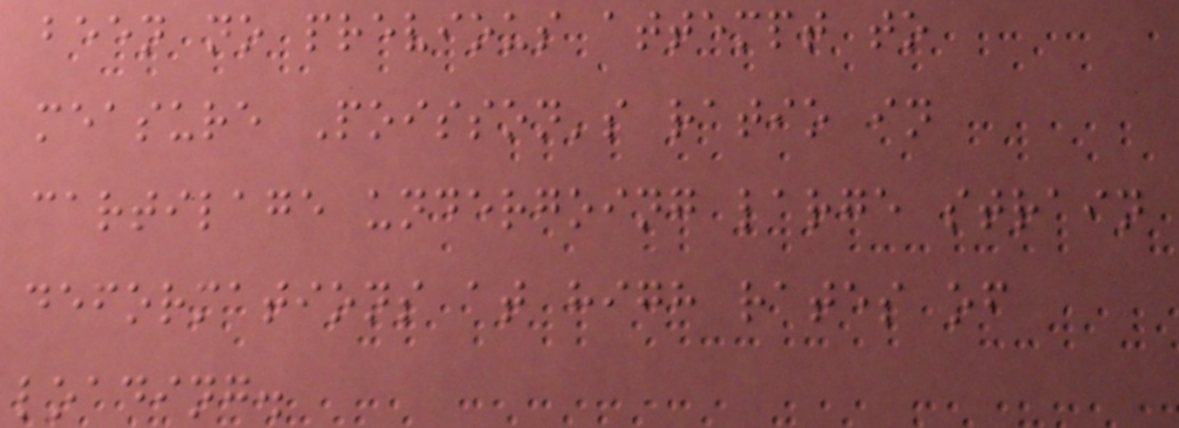been no previous attempt to
measure Poisson's ratio in
cartilage undergoing large strain
deformations at high rates of
loading.
